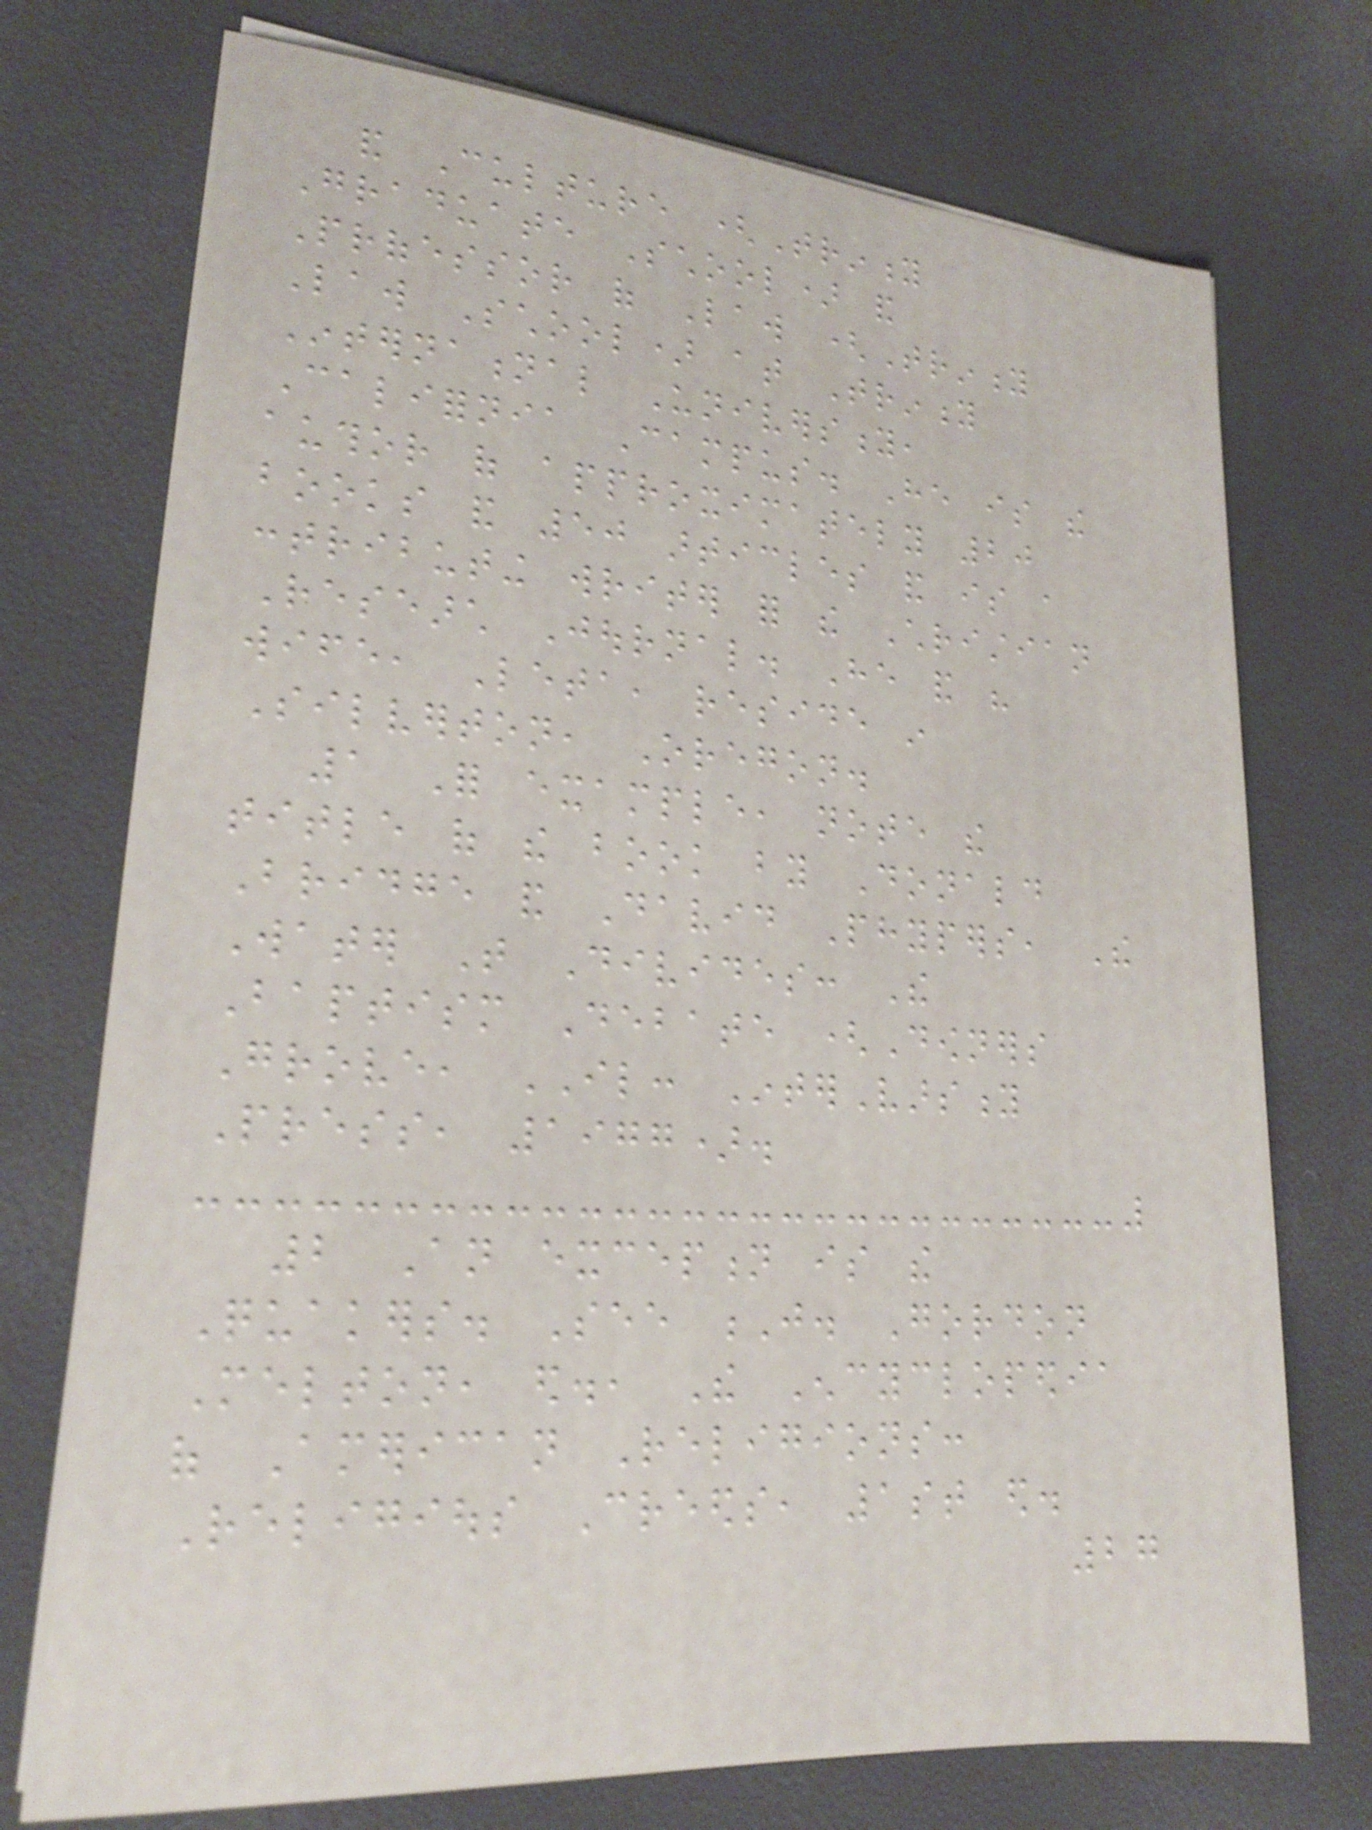and Culture (Trinity
Graduate School) and
Professor of Law (Trinity
Law School) at Trinity
International University,
California Campus. He is the
author of approximately 20
books and 50 articles and is a
contributing writer for the Christian
Research Journal. He and his
wife, Leta, reside in
Silverton, Oregon.
1 For example, note the
title of the book by Donald
Bridge and David Phypers, The
Water That Divides: The
Baptism Debate (Downers
Grove, IL: InterVarsity
Press, 1977).
2 An exception is the
Quakers. See J. Gordon
Melton, ed., The Encyclopedia
of American Religions:
Religious Creeds, 1st ed.
27
